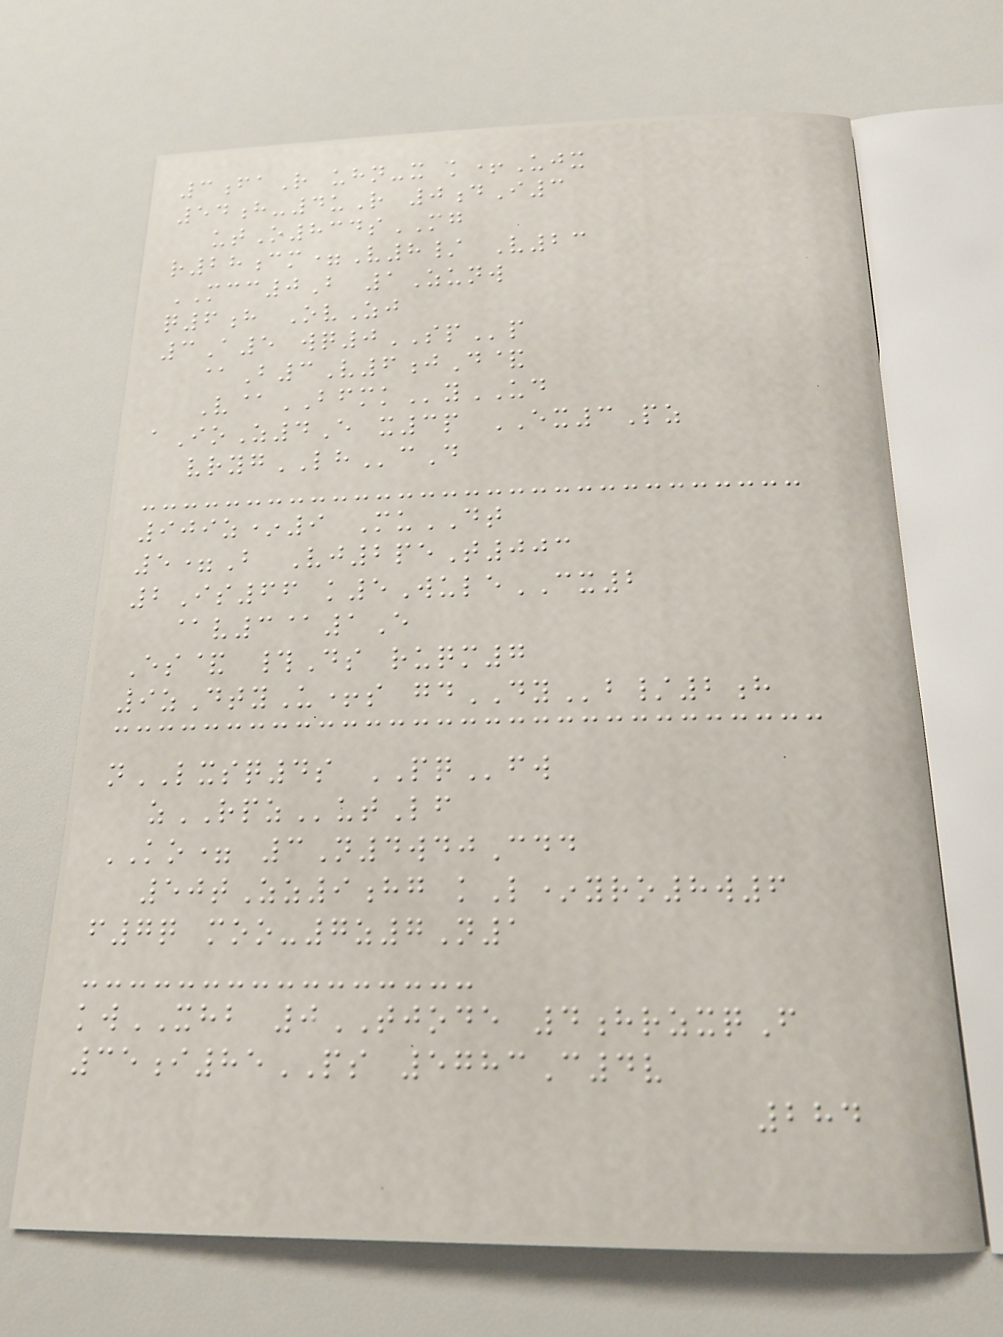3faR uhn-x k+Ujx
54h-4uR 0dI3
utO834sMG
r28cm=V8/ V23
MCC0B 1Zunw
q6h OvZj
3A5 wq0SPp
@B3V6jD&
V@BFMKyUD
aIoZ4E x3p EX3Pz
vrygLHcD
909z*9 MuDT
5=B Vj2peT003
2Is66 k5WuleCX2
@v3@1E
Es& #Ds ruqm7
9zDtyU+s gdDYb/2h
nLXSQ4s PQfw
zRPZutLf
KO= 3N4wdjCdd
50tZz9hg kL*yro8w6
f7q moo-7z7N1
kwXHB 0TJODE 4hrzxqF
35i85PS 5783C4v
284
